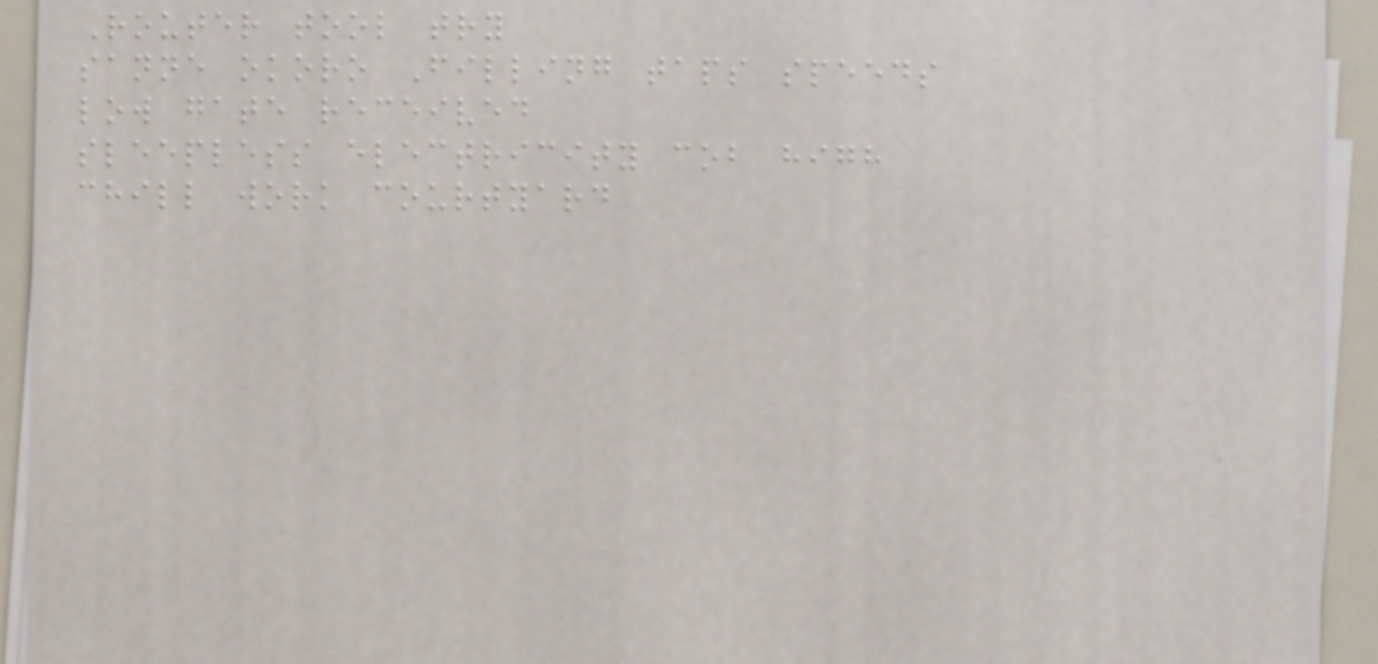Router tool try
sanne okoro Filling taps speeds
low gate received
sleepless electricity cob high
chill work courtyard
